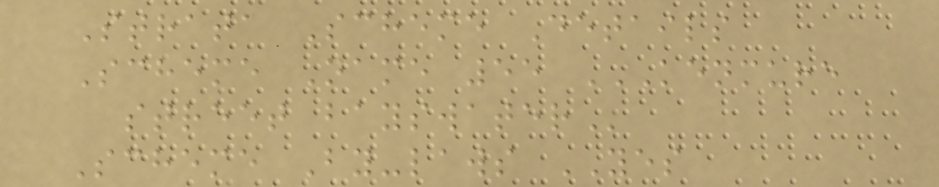Strata Scheme Details
Scheme Name 55 KENMURE
STREET BAYSWATER
Scheme By-laws YES
